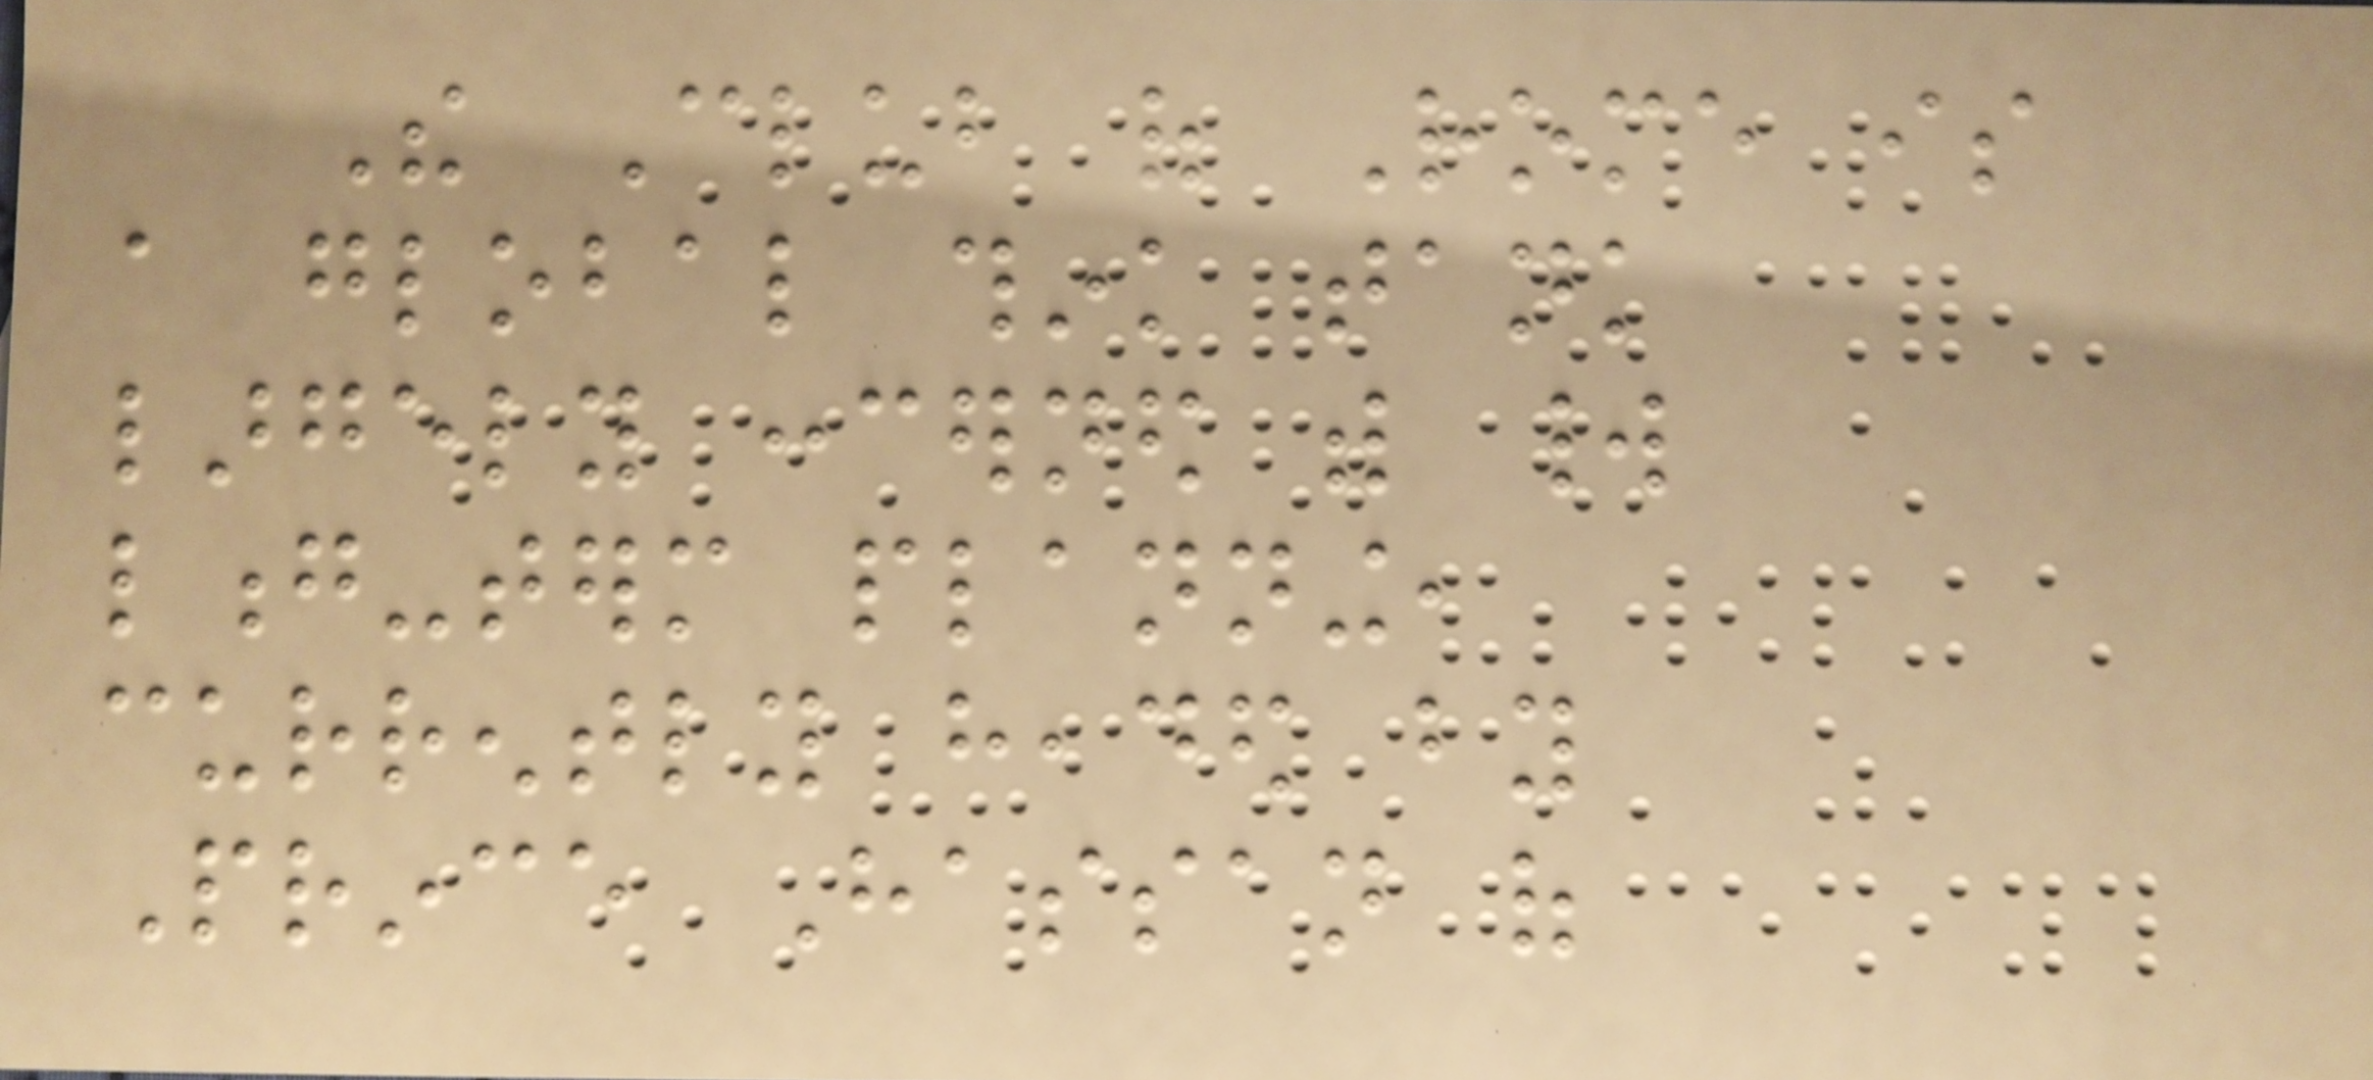The Club of Rome is
a global think tank
largely concerned with world
long-term planning,
currently headed by
Prince Hassan of
